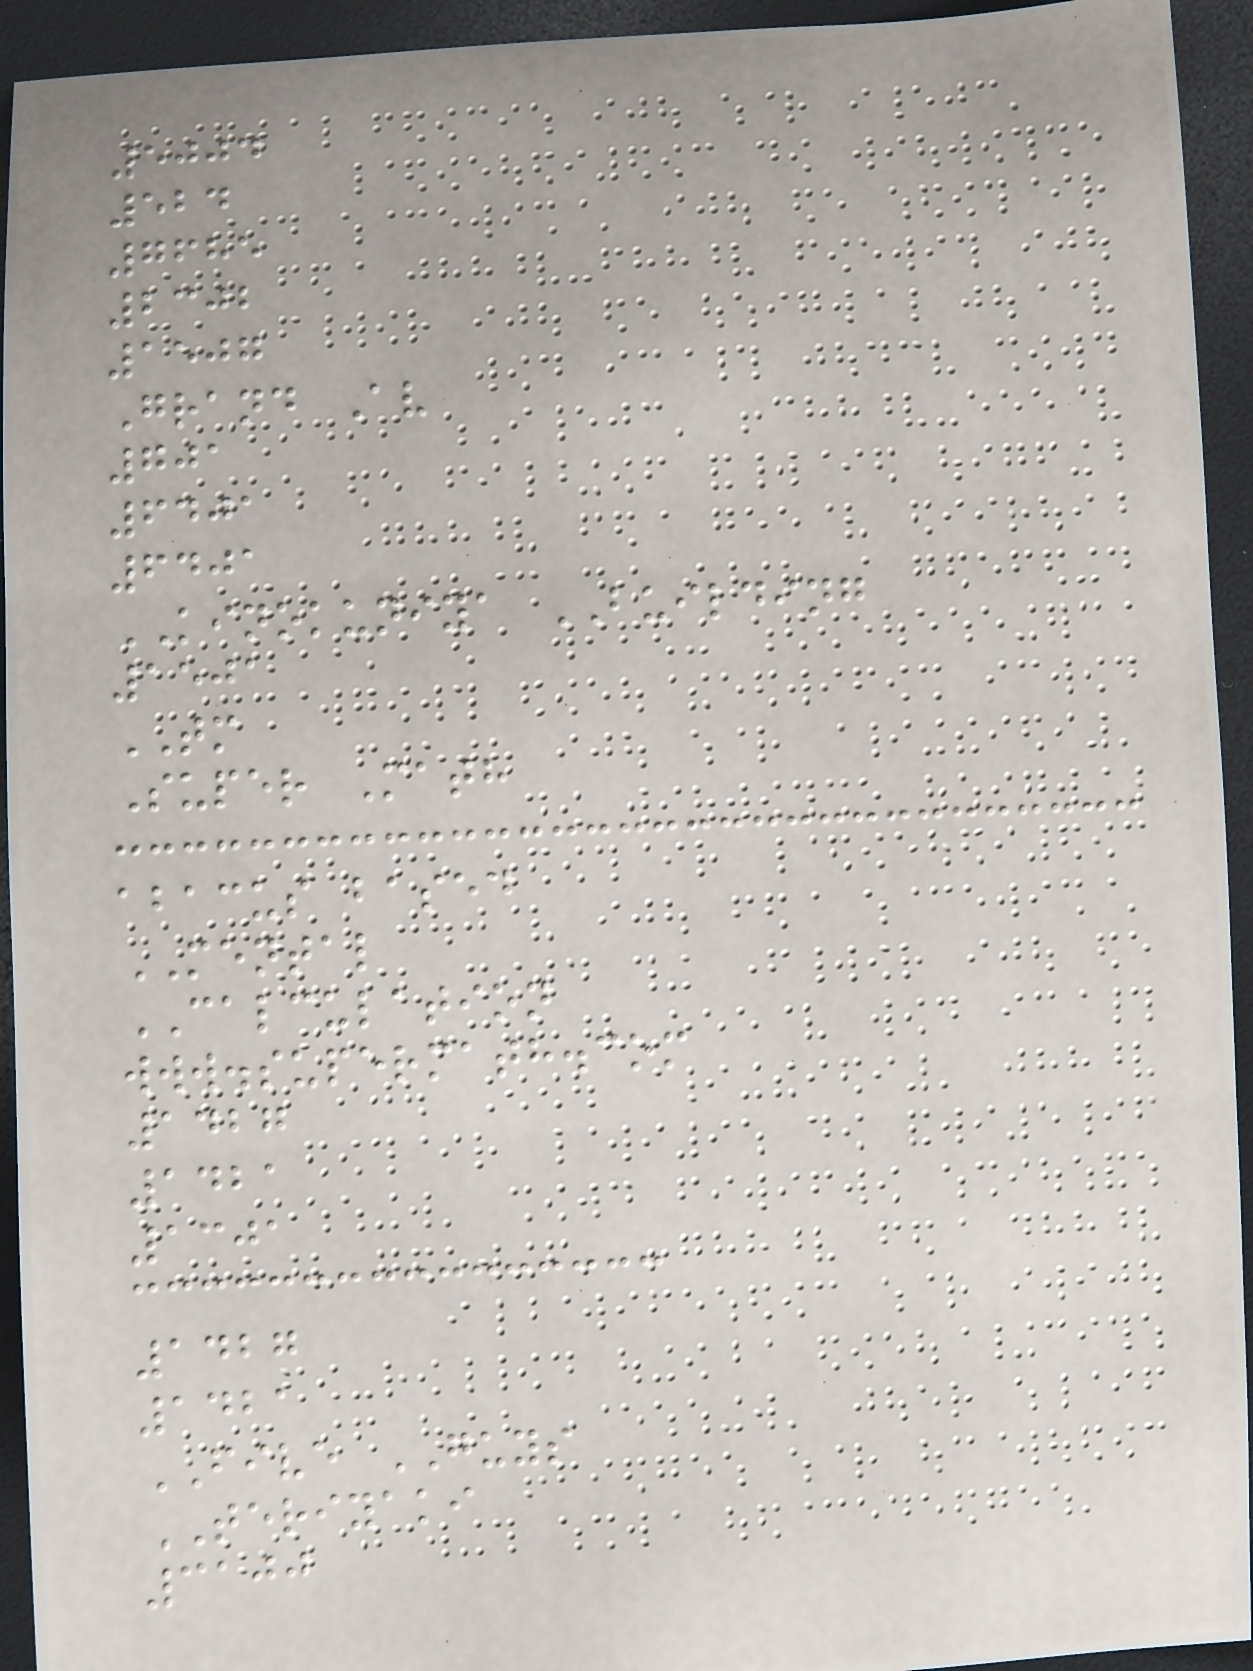5004
524
7685
2302
1507
Grand Av
701
6401
6401
KINOKUNIYA BUILDING
1501
TM
Super Math
abacus based
MENTAL
CALCULATION
www.supermath.com
1427
1421
1301
1427
1421
FIVE GUYS
TERIYAKI
3100
